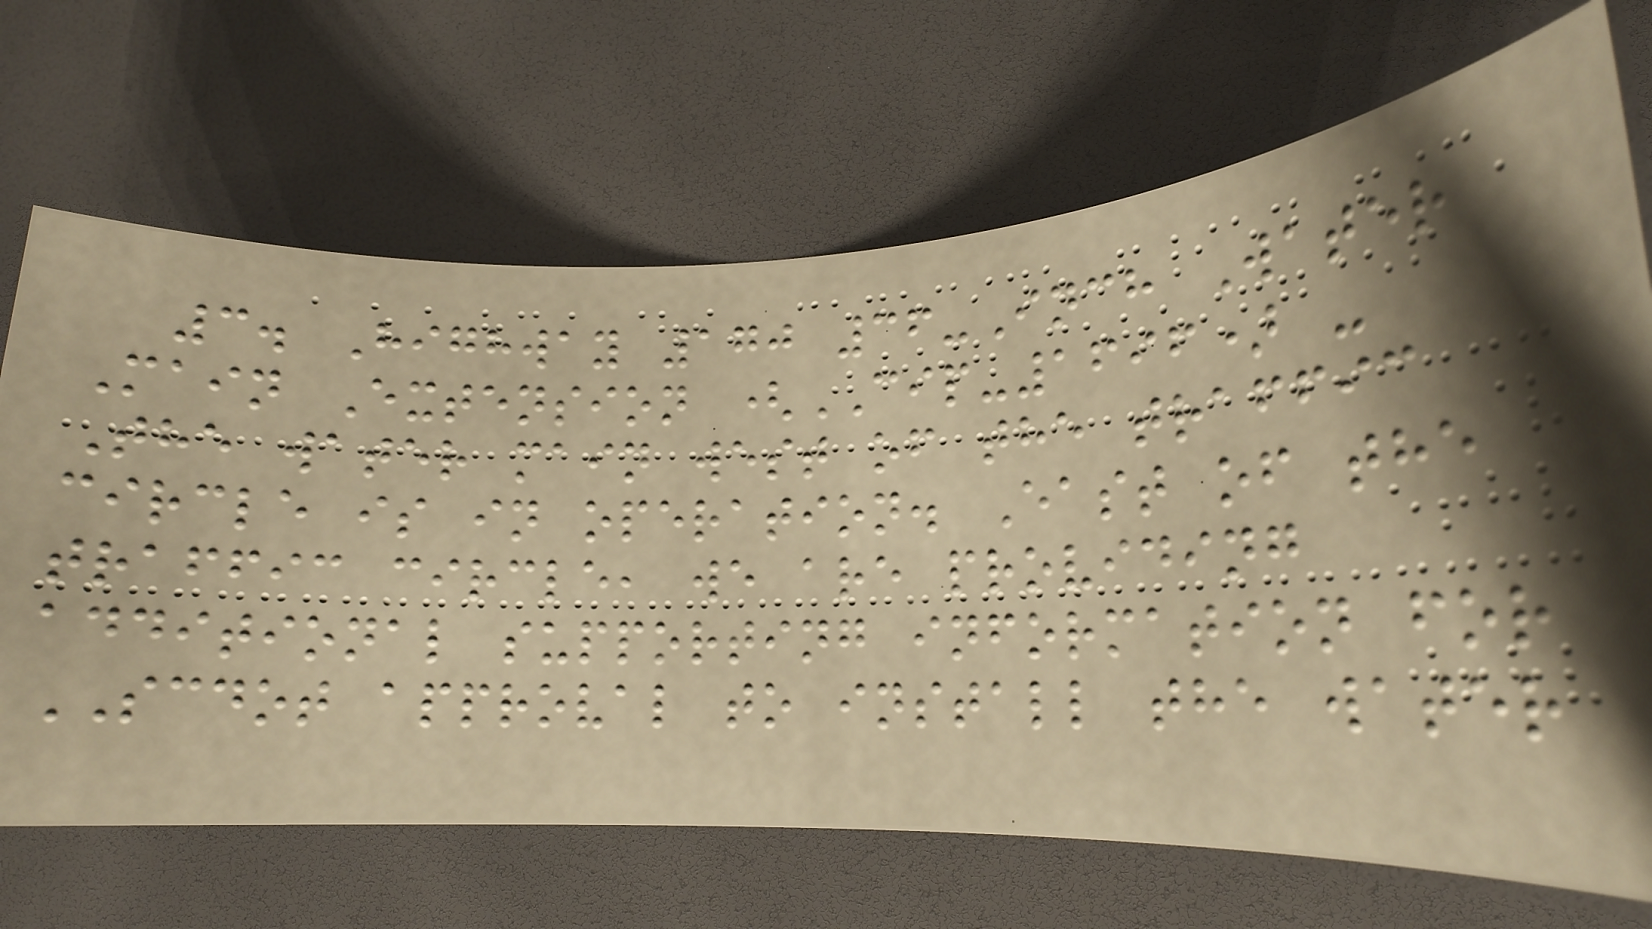3. Highway 170 36-Inch Water
Main Extension (CIP-1696) -
The water main west of the traffic
circle is in operation. East of the
traffic circle, we are providing
additional supporting information for
SCDOT approval to install the water
